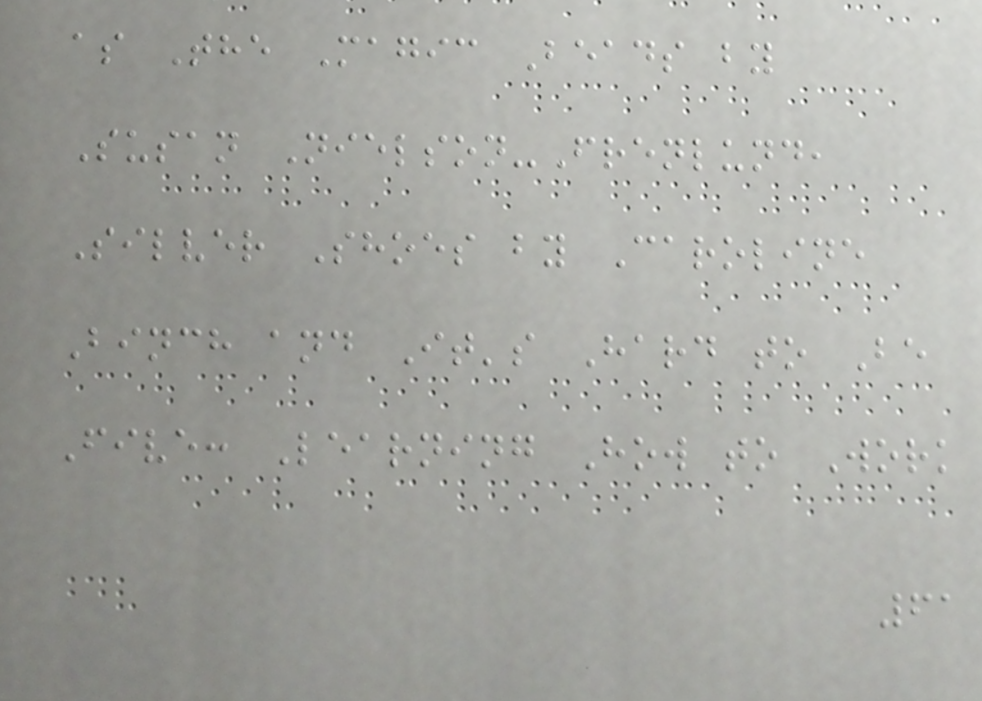as The Magic Beads by
Susan Nielson-Frenlund,
Silver Shoes by Caroline
Binch and It's Hard to Be
Five: Learning How to Work
61
